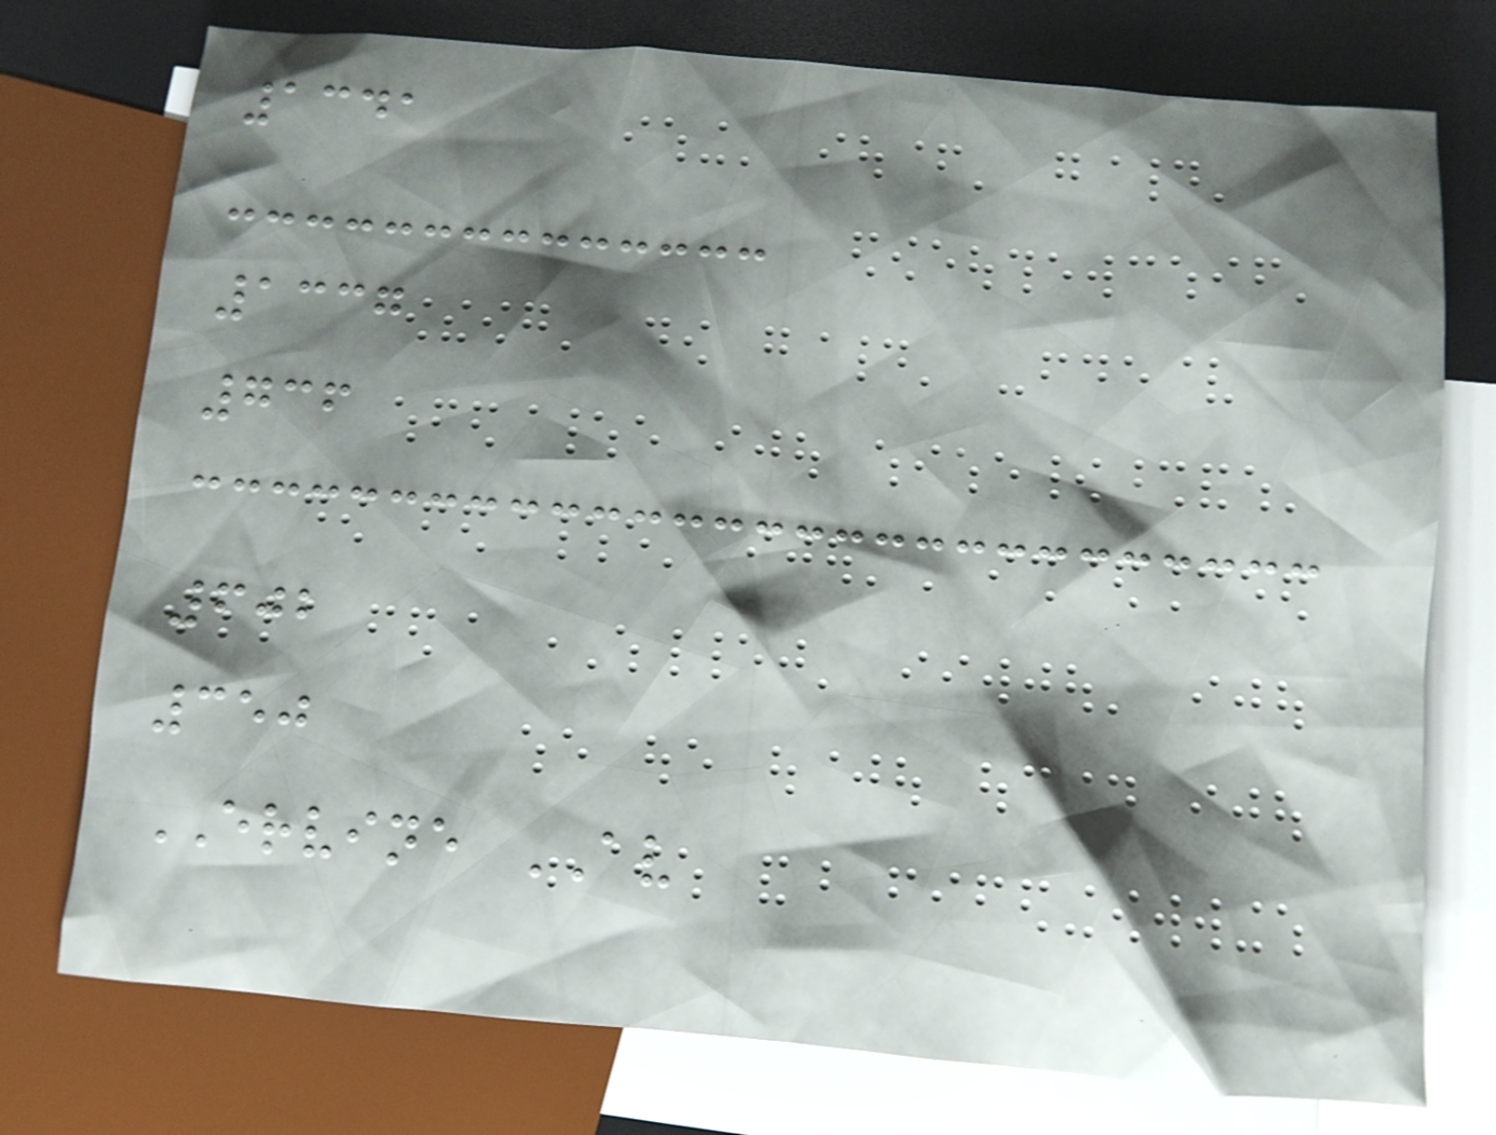1341
1337
736
602
350
ERVINE AV
